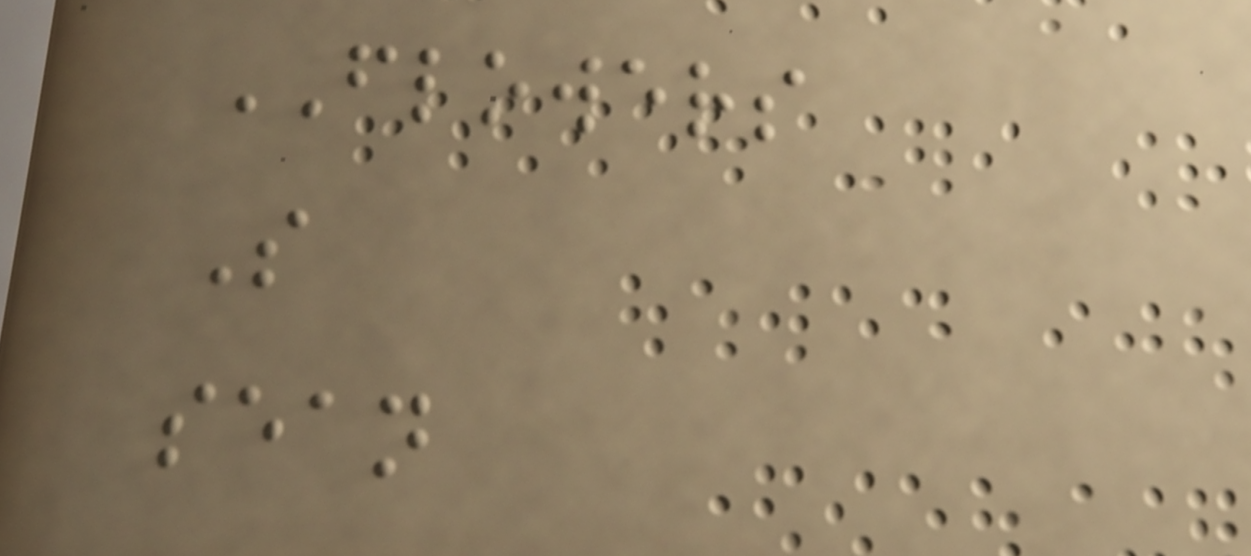FLOWERS
S
sean
